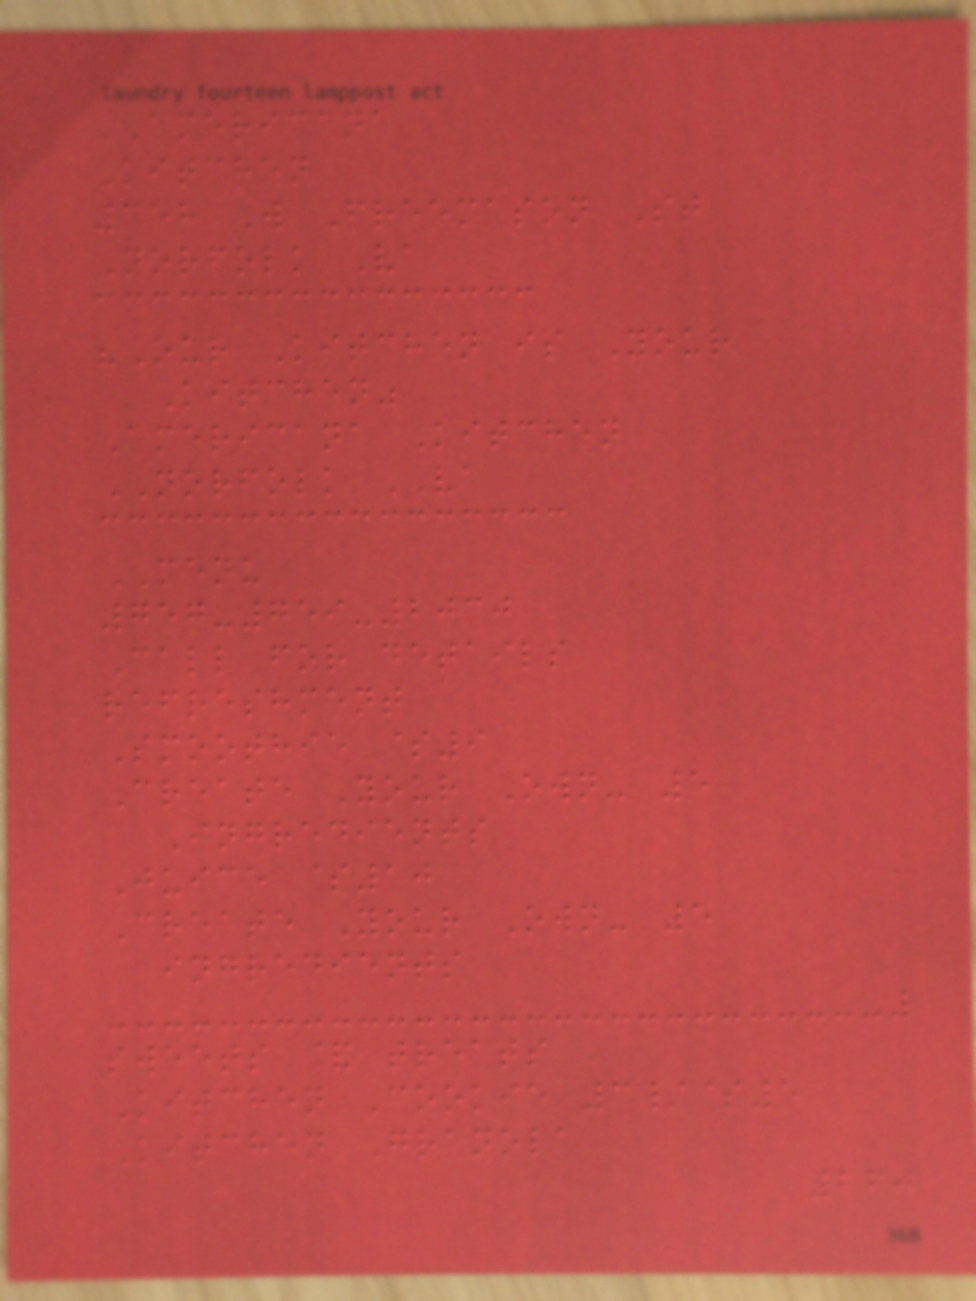AMERICANA
Kitchen
358 W Freemason St
Norfolk Va
"Our Kitchen is Your
Kitchen"
Americana Kitchen
NORFOLK VA
MENU
757-759-2030
Call for details
refreshment
Smoothie $9
Create Your Own- 5
Ingredients
Juice $10
Create Your Own- 5
ingredients
sweets & treats
Kitchen Cookie 3/$5
Kitchen Granola
260
